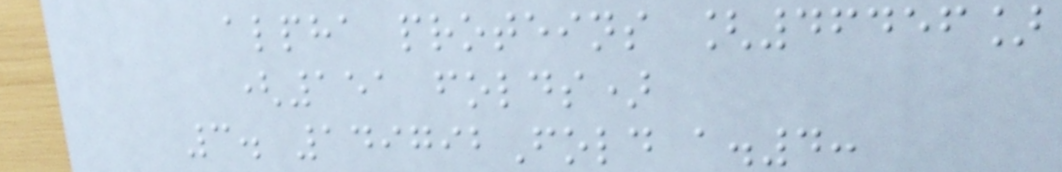alpha proteins [46456]
(151 folds)
3. 149792Fold a.4:
